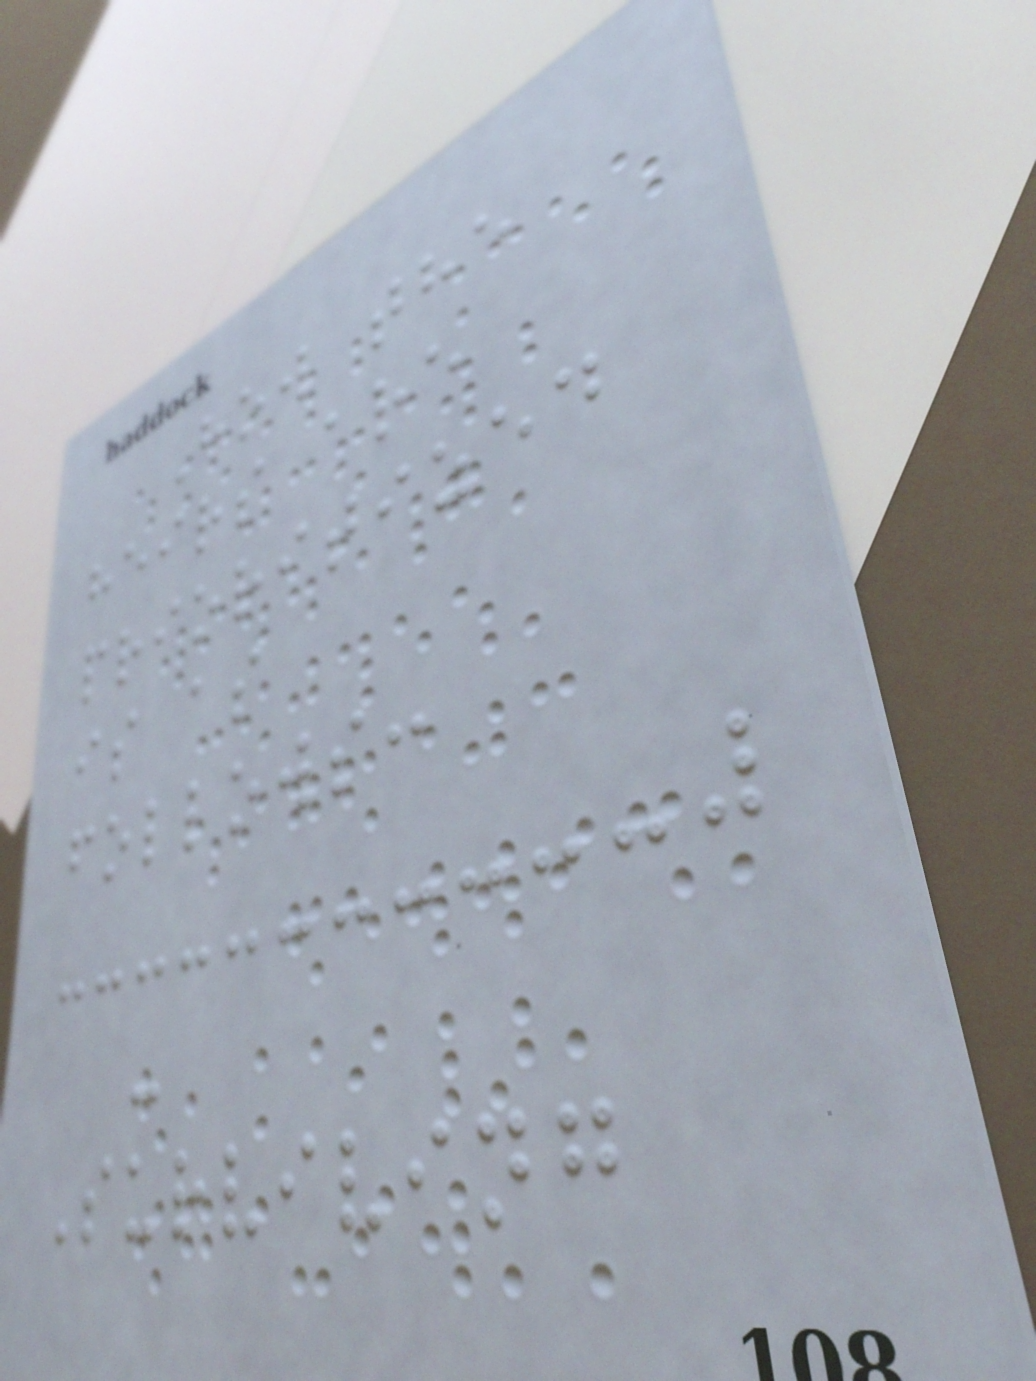How the
heirs are
prioritized
is as
follows:
-
Surviving
